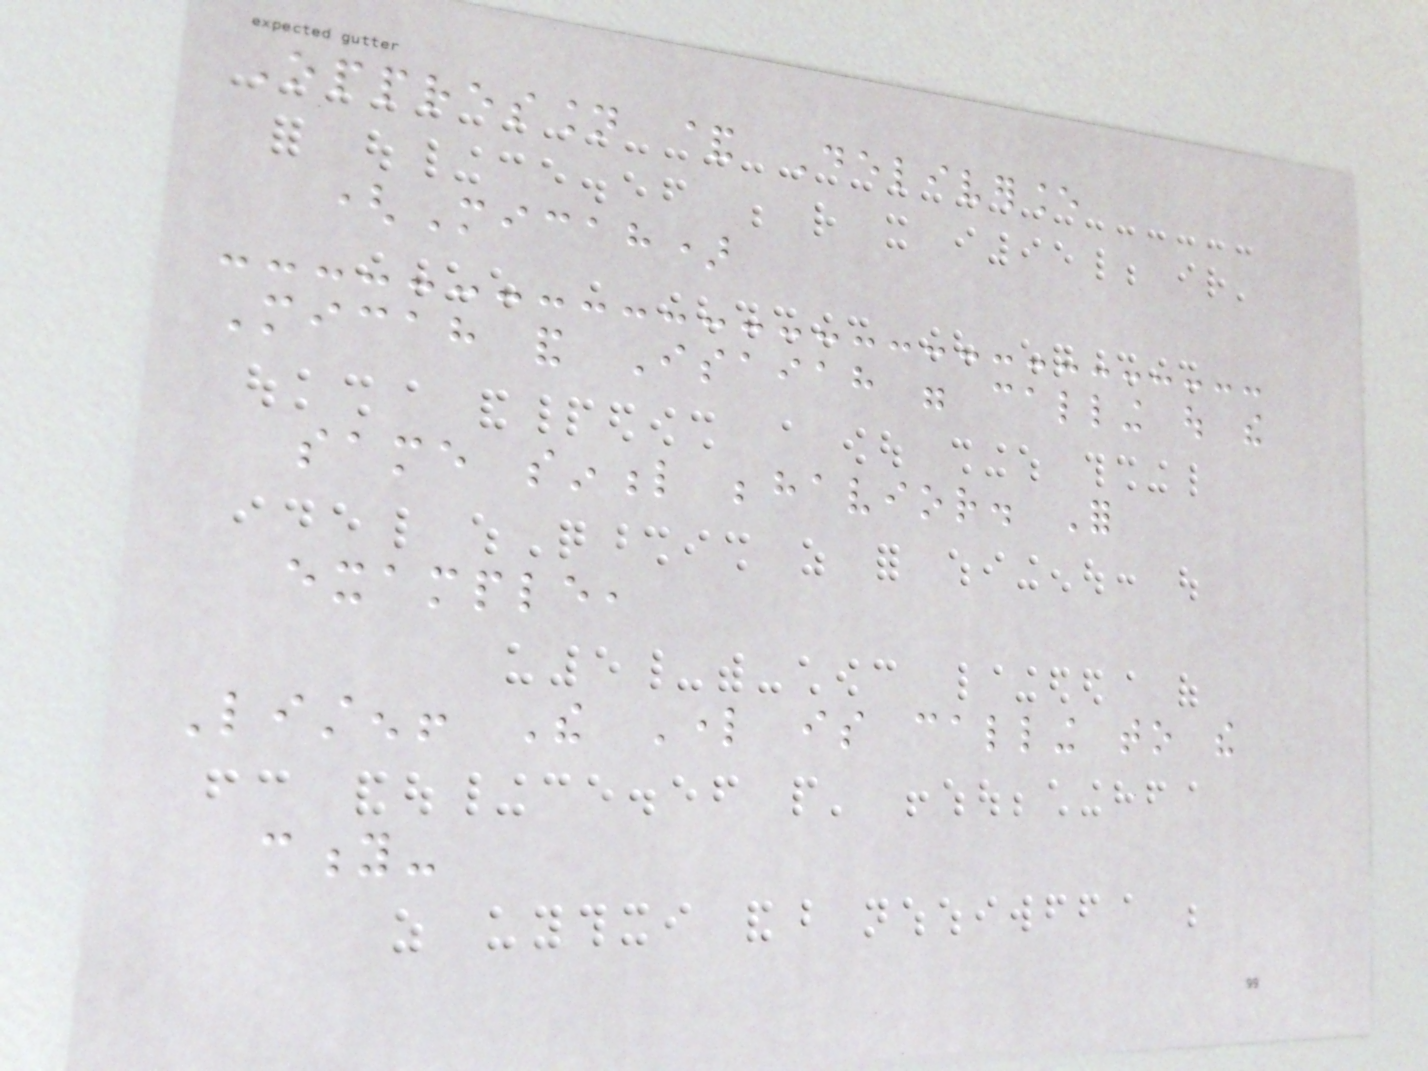Oppression & Deliverance
(Micah)
Micah and Isaiah were calling out the
same sinful behavior. For
example,
Listen! The Lord is calling to the
city-
